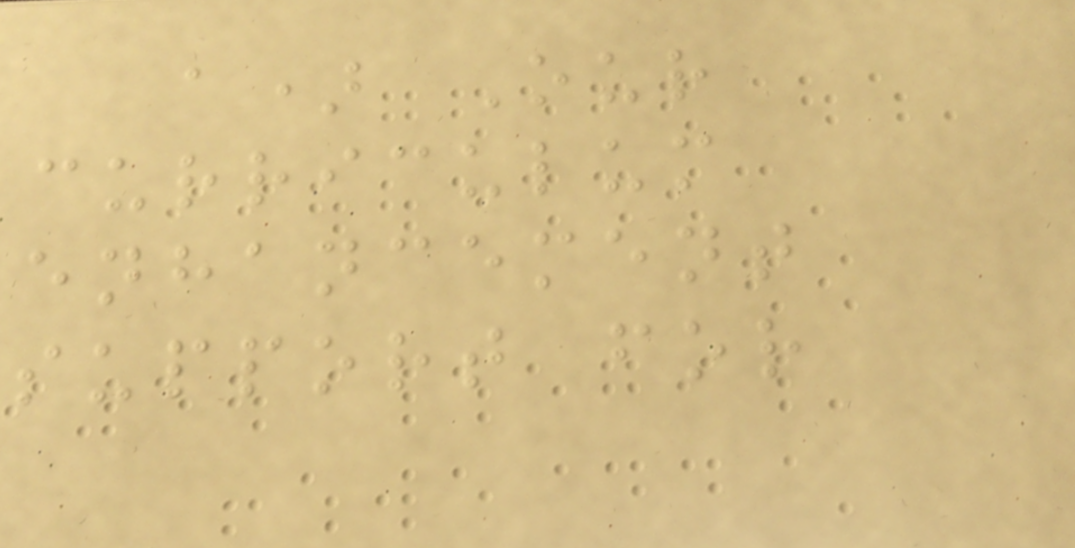a) Our
curriculum
enhancement
support for
